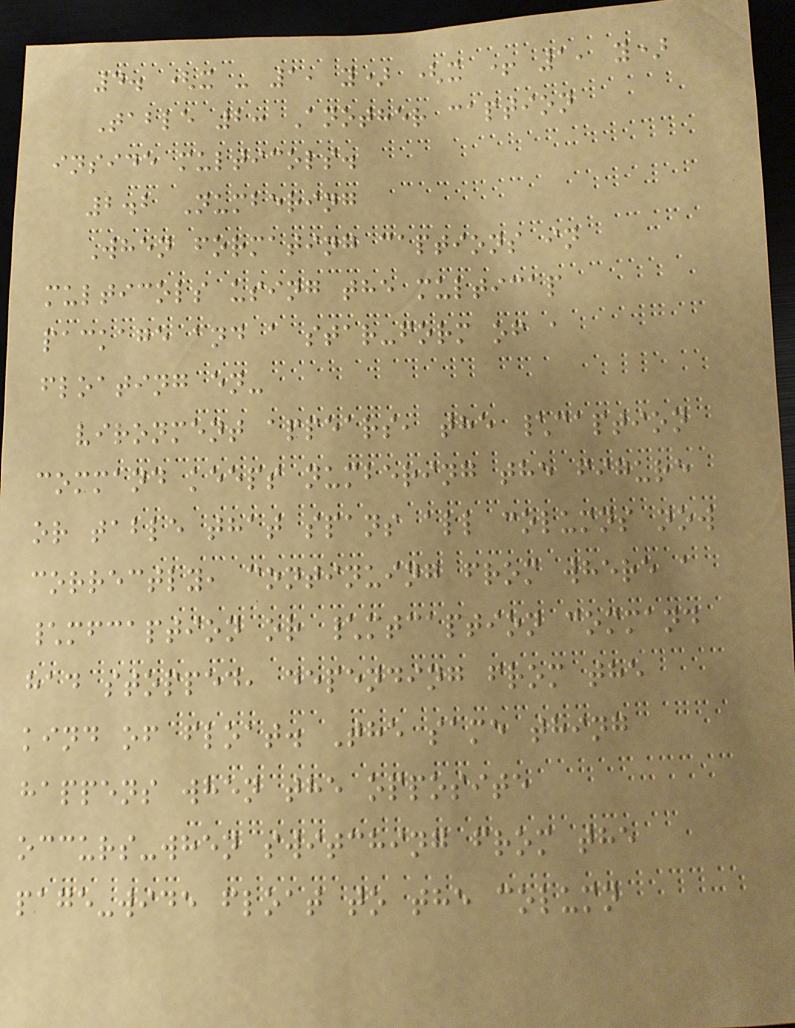4. (x - 1, y) (x + 1, y)
Table 2: Another caption
inside multicols.
2.2 Numbering
When formating captions in
multicols using the multicap
package and a star-form of a
floating en-
vironment appears, the \caption
command keeps numbering the figure
or table that spans all columns now
correctly, continuing from where a
\mfcaption or \mtcaption command
had stopped, depending from the
kind of float. The same thing
happens when the opposite
occurs-when switching from the
page-wide float to the column
